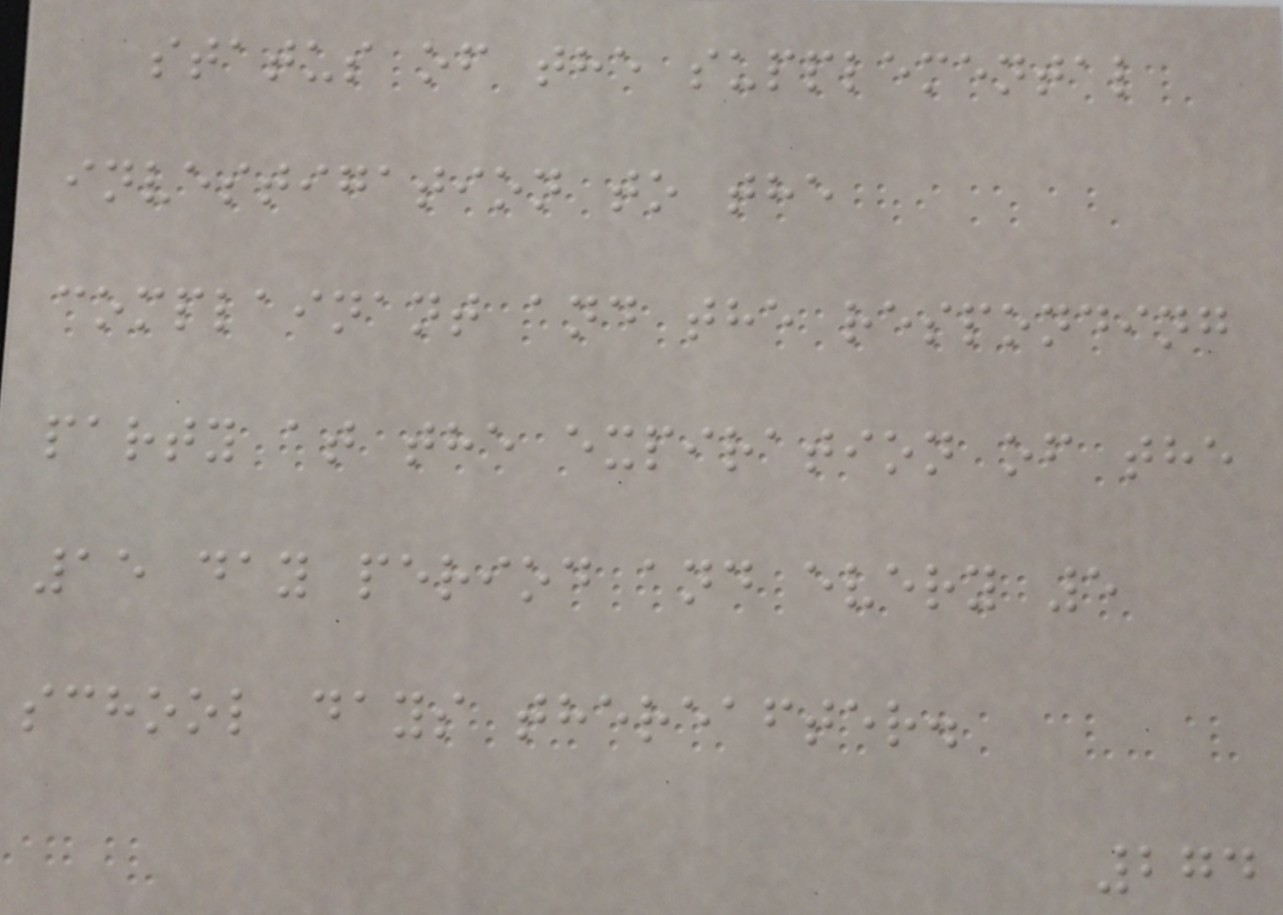status of the supplemental
investigation to the
complainant and the responding
party at the expiration of the
15 day period and every 5
school days thereafter.
274
